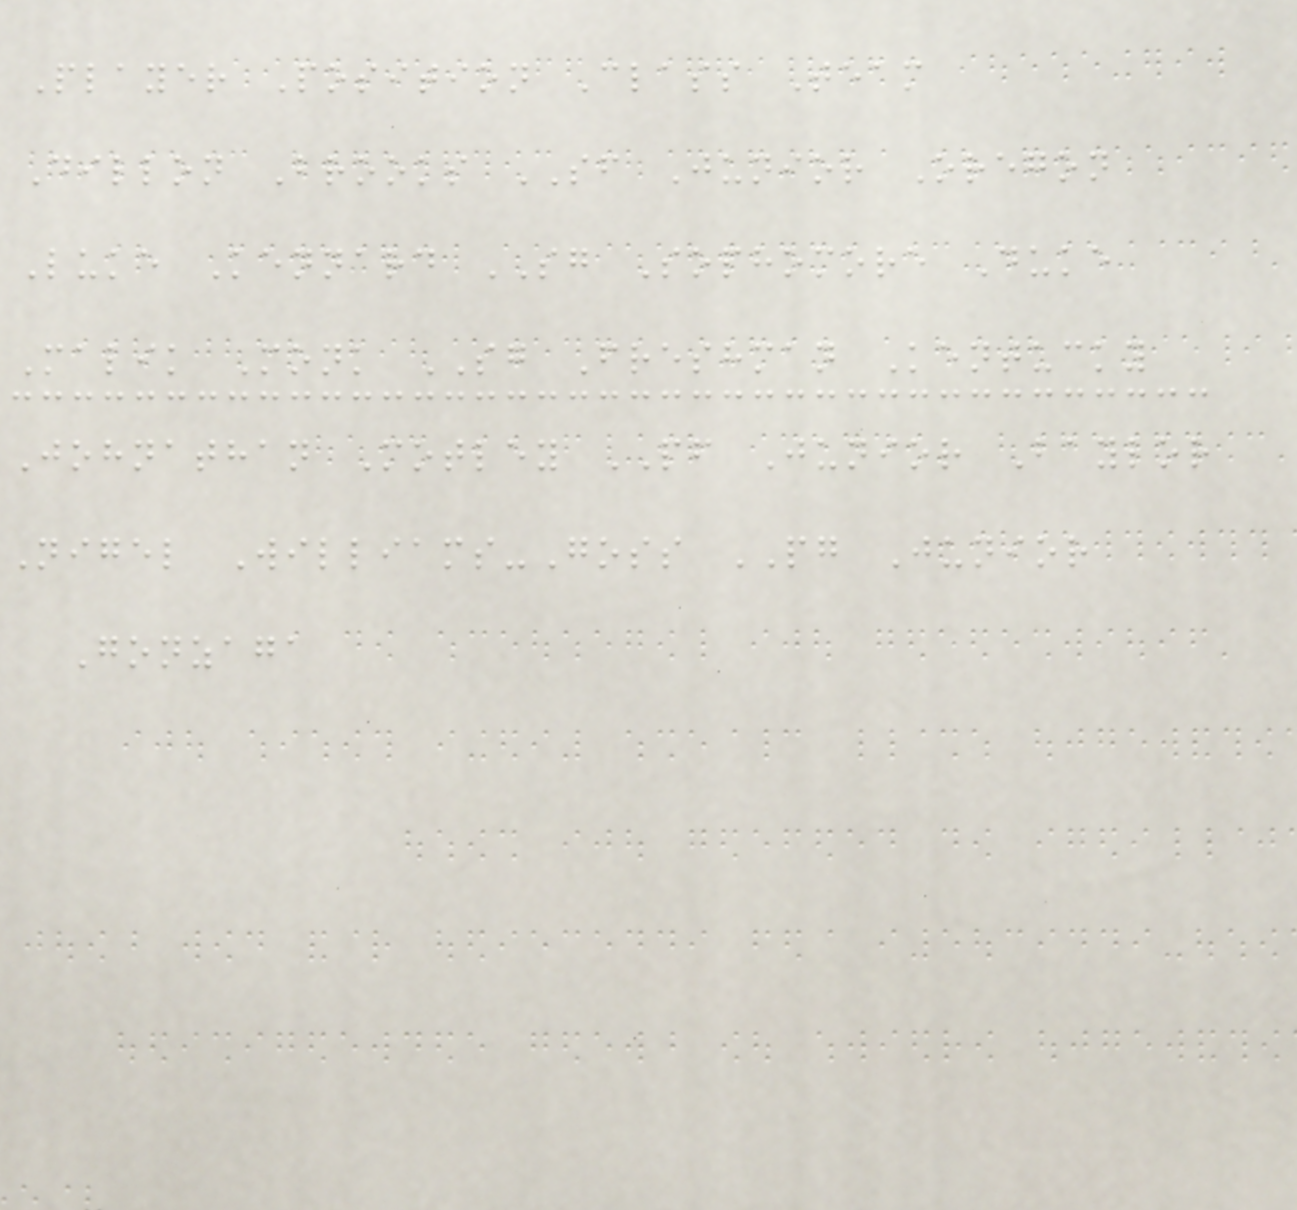Player Position Class Team
Dillon Brooks SF Junior Oregon
Luke Kennard SG Sophomore Duke
Malik Monk SG Freshman Kentucky
Johnathan Motley PF Junior Baylor
Nigel Williams-Goss PG Junior
Gonzaga
